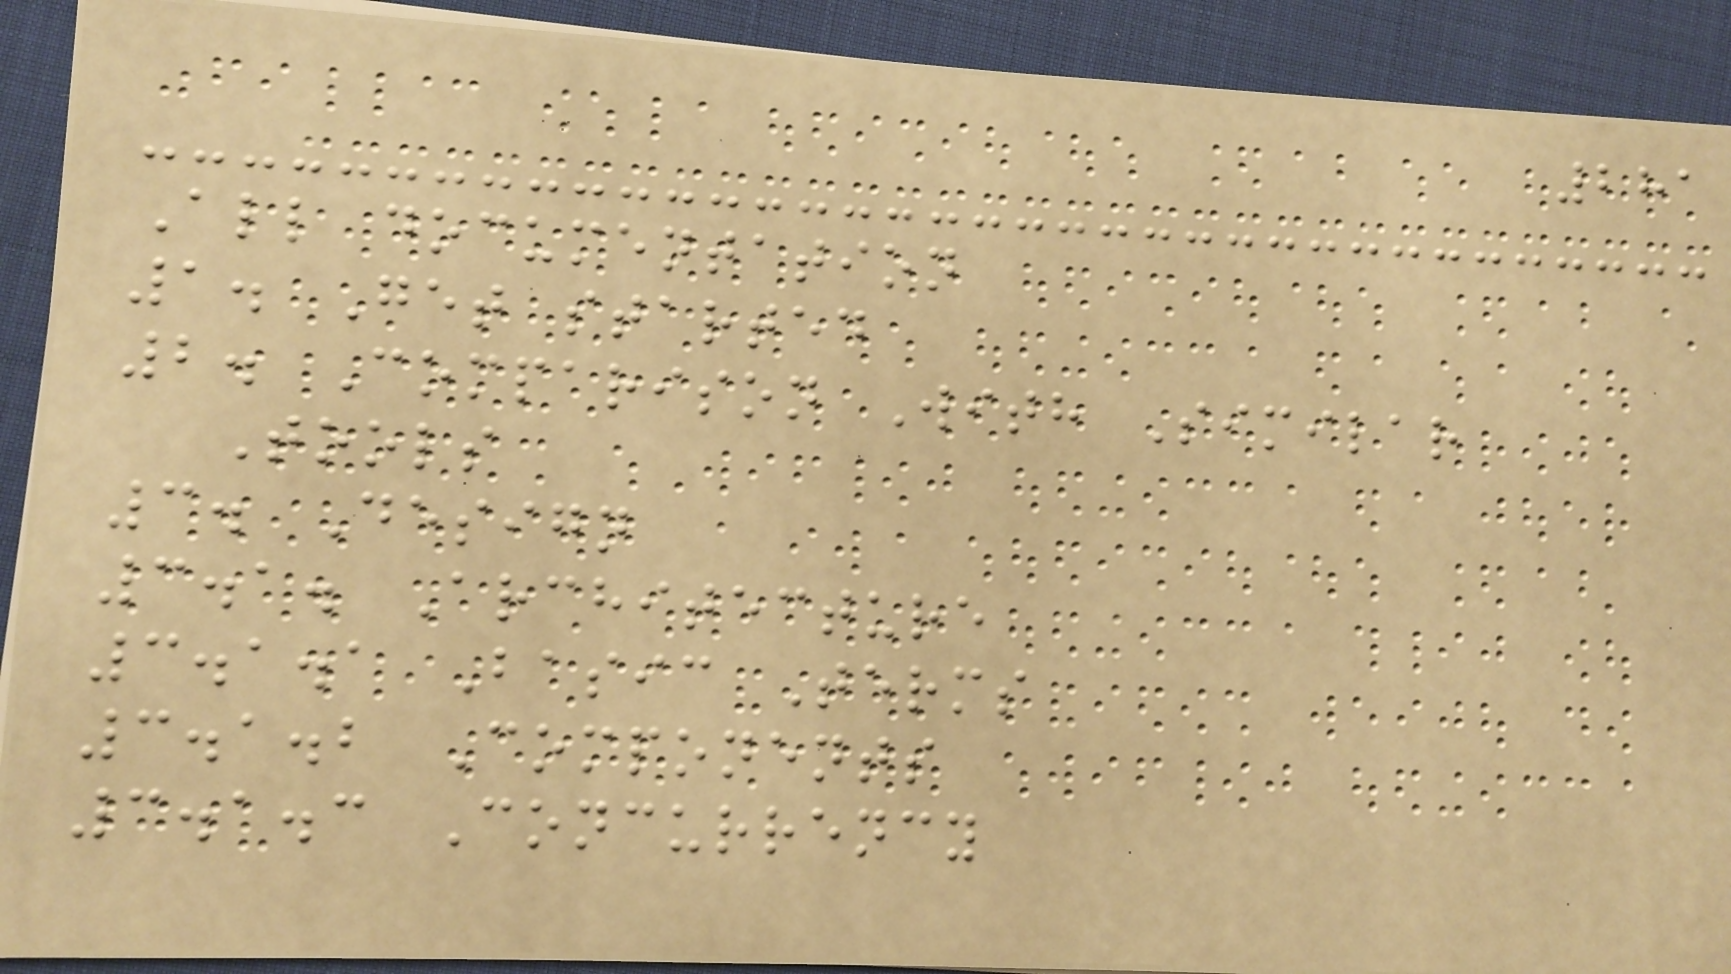281
All documentation
1. Get started
2. Comparison With Similar
Tools
3. Design
3.1. Architecture
3.1.1 Basic Terms
3.1.2 Components
3.1.3 Concurrency
